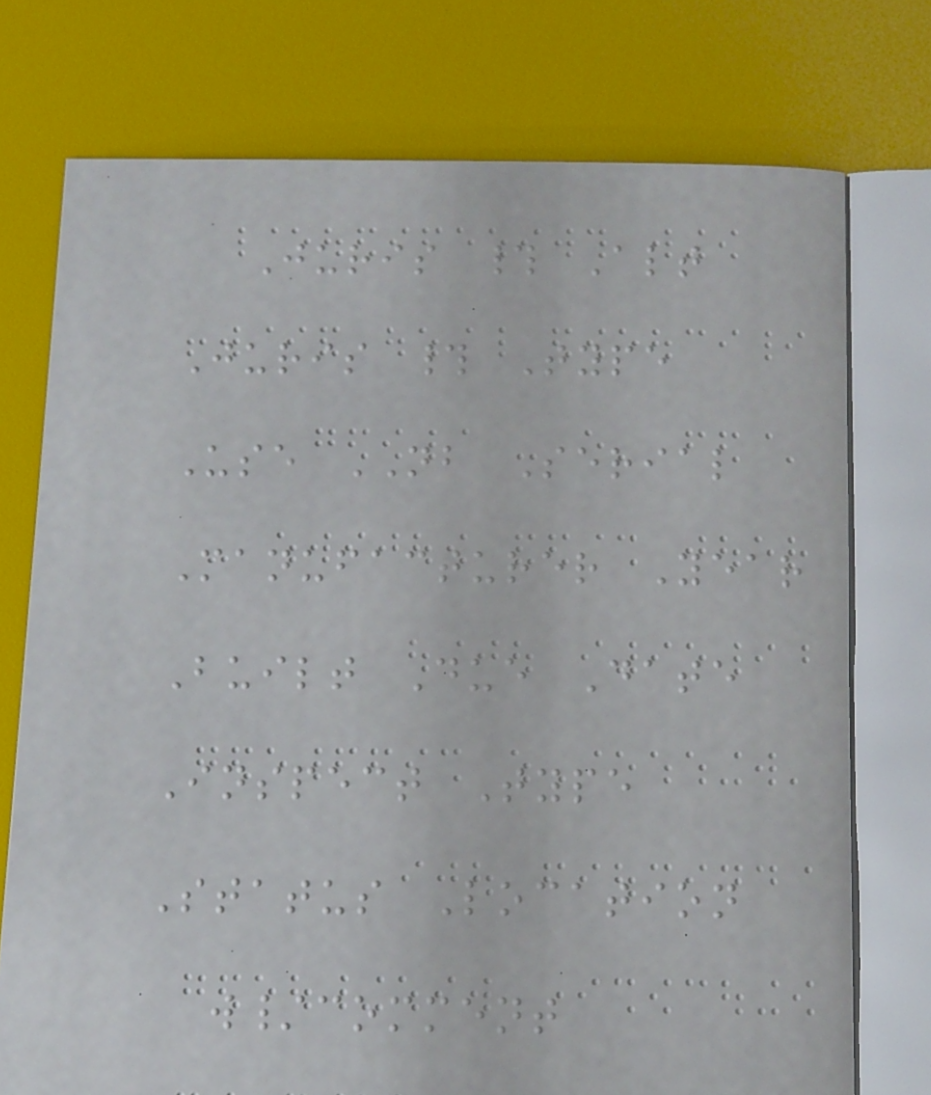Juris # Alt
Juris # Type
Use NB Serial
Manufacturer Year
Built Due Date
Inspect Type
Status Location
w/comment
